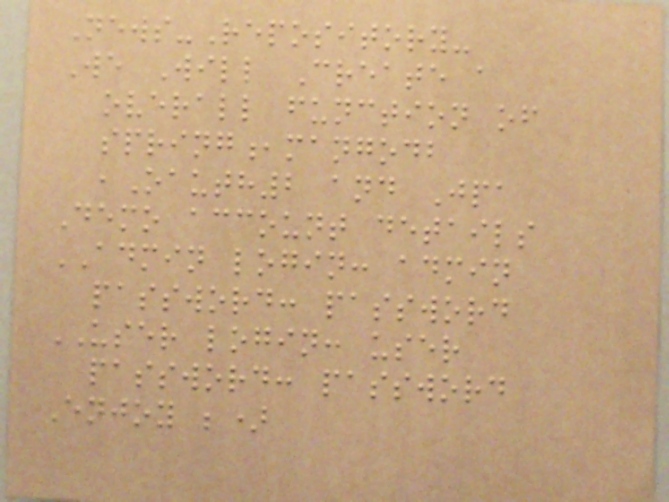News-Repository-
We Will Create a
overall function of
spring,mangodb
,Oauth2 and Jpa
Demo account details
ADMIN login: admin
password: password
USER login: user
password: password
Enjoy ;)
